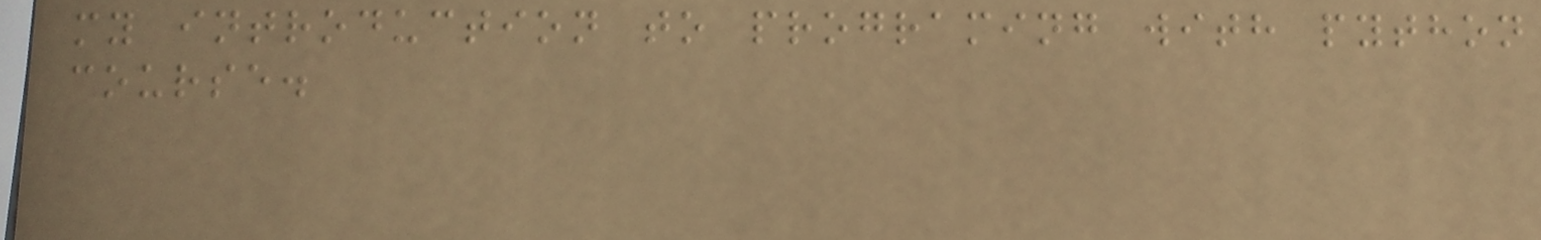my introduction to programing with python
course.
